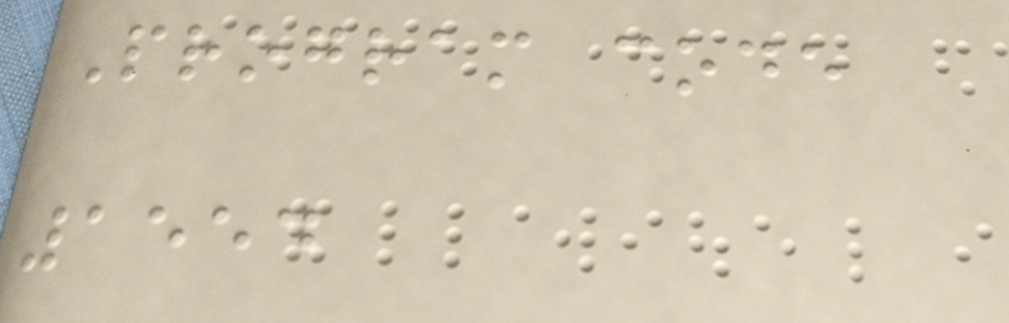Program code
1554
